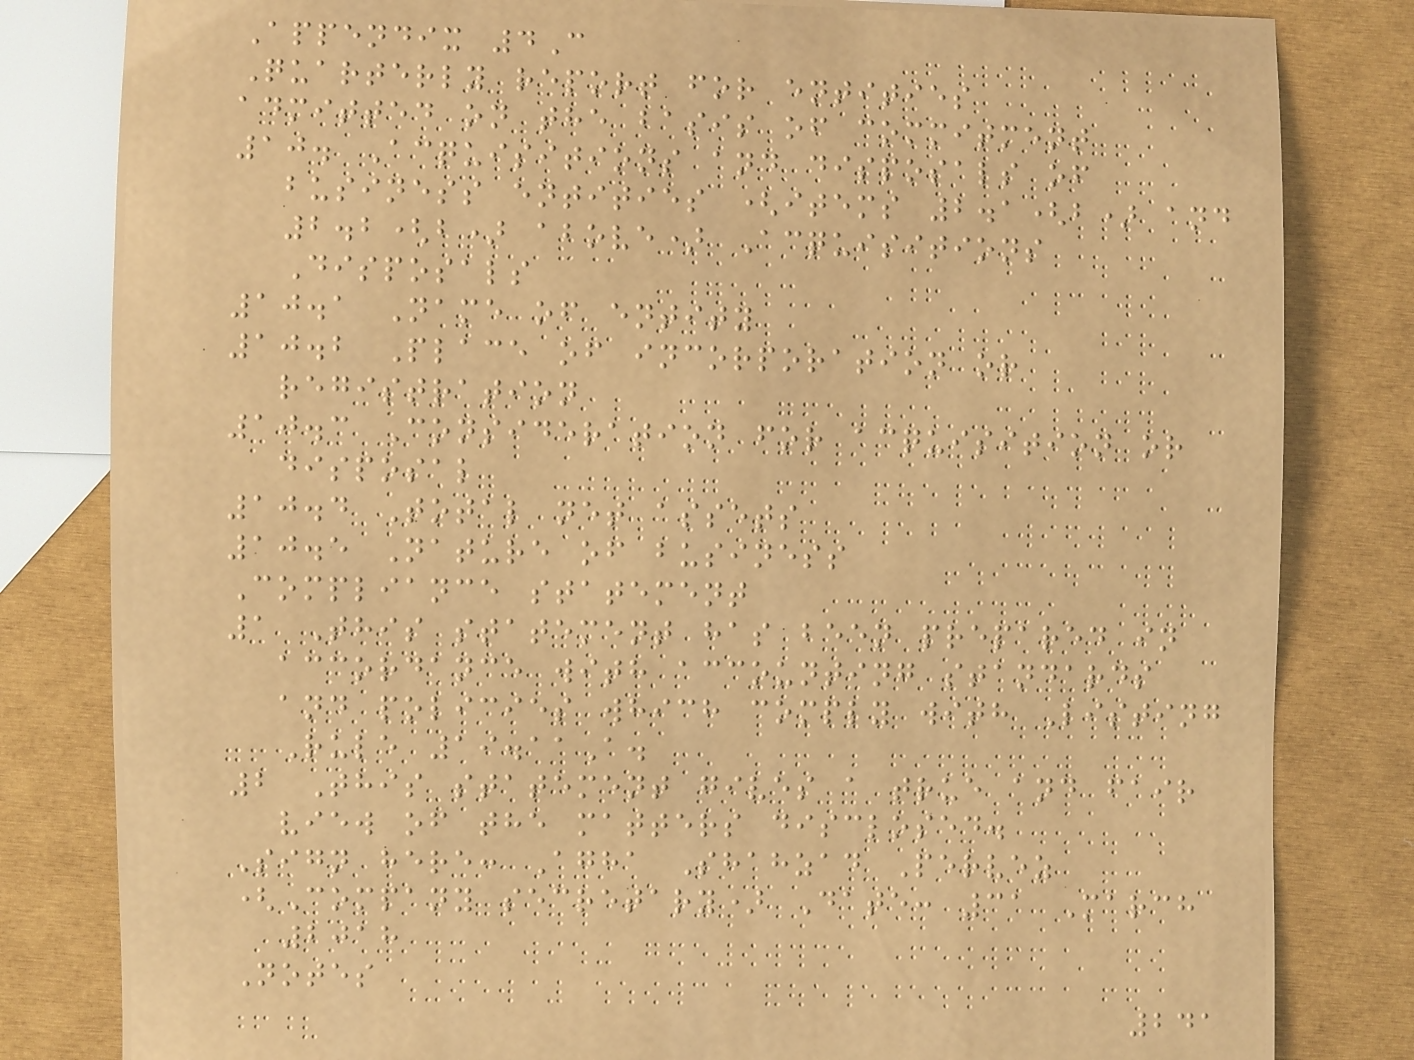Appendix 4C
Quarterly report for entities
admitted on the basis of commitment
10. Acquisitions and disposals of
business entities (items 2.1(b) and
2.2(b) above) Acquisitions
Disposals
10.1 Name of entity
10.2 Place of incorporation or
registration
10.3 Consideration for acquisition or
disposal
10.4 Total net assets
10.5 Nature of business
Compliance statement
1 This statement has been prepared in
accordance with accounting standards
and policies which comply with Listing
Rule 19.11A.
2 This statement gives a true and fair
view of the matters disclosed.
Sign here: Agha Shahzad Pervez
(Company secretary) Date: 31 March
2018
Notes
241
